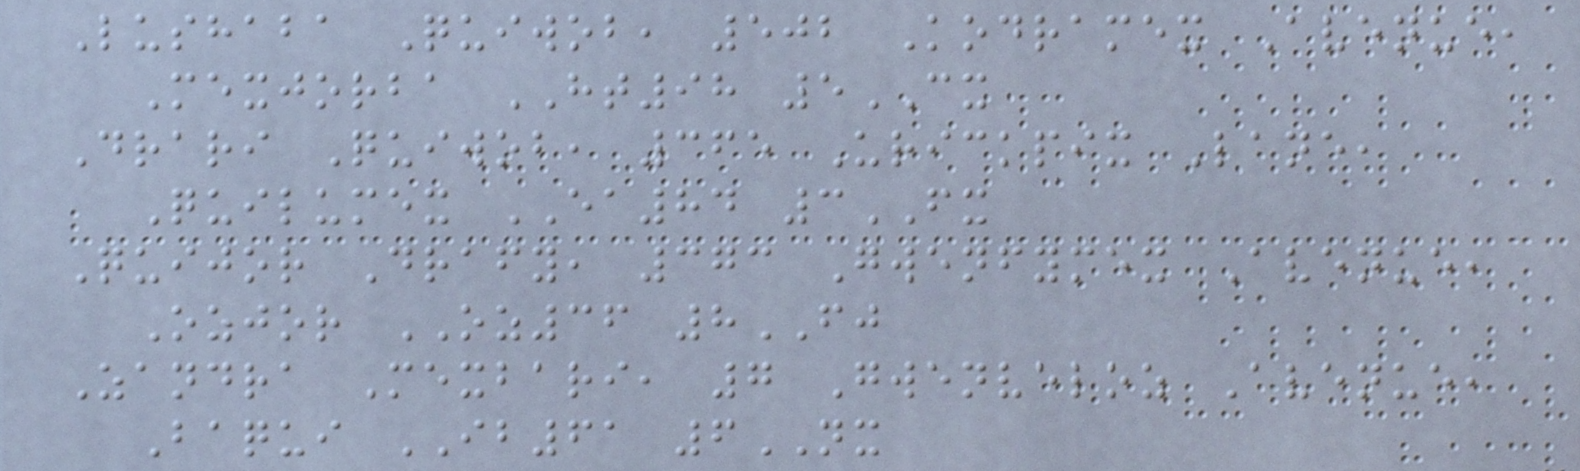Lushaba Quiwob, 502 Kodramex Avenue,
Mexjorba HT98 5CX
Drari Quiwob, 365 Urickpix Lane,
Quilumex EA84 3FX
Quijor Drafy, 373 Gwenfymex Avenue,
Ozjor OZ36 8FJ
Zandra Mexbari, 7 Gwenveloz Avenue,
Baqui IB61 6NX
